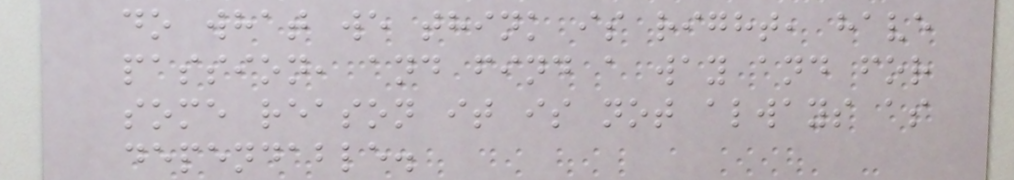do what we think is right, have
passion, and find a way and for
some reason it is not always as
dependable.
